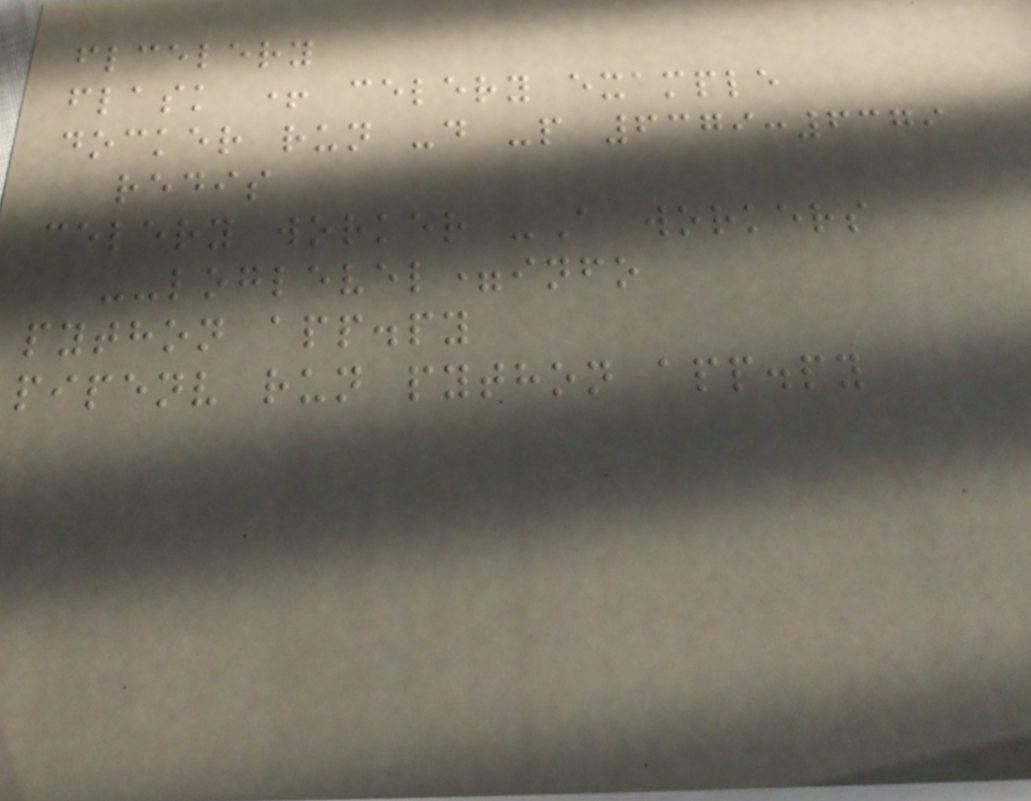flcelery
flask + celery example
docker run -d -p 6379:6379
redis
celery worker -A workers
--loglevel=info
python app.py
pipenv run python app.py
